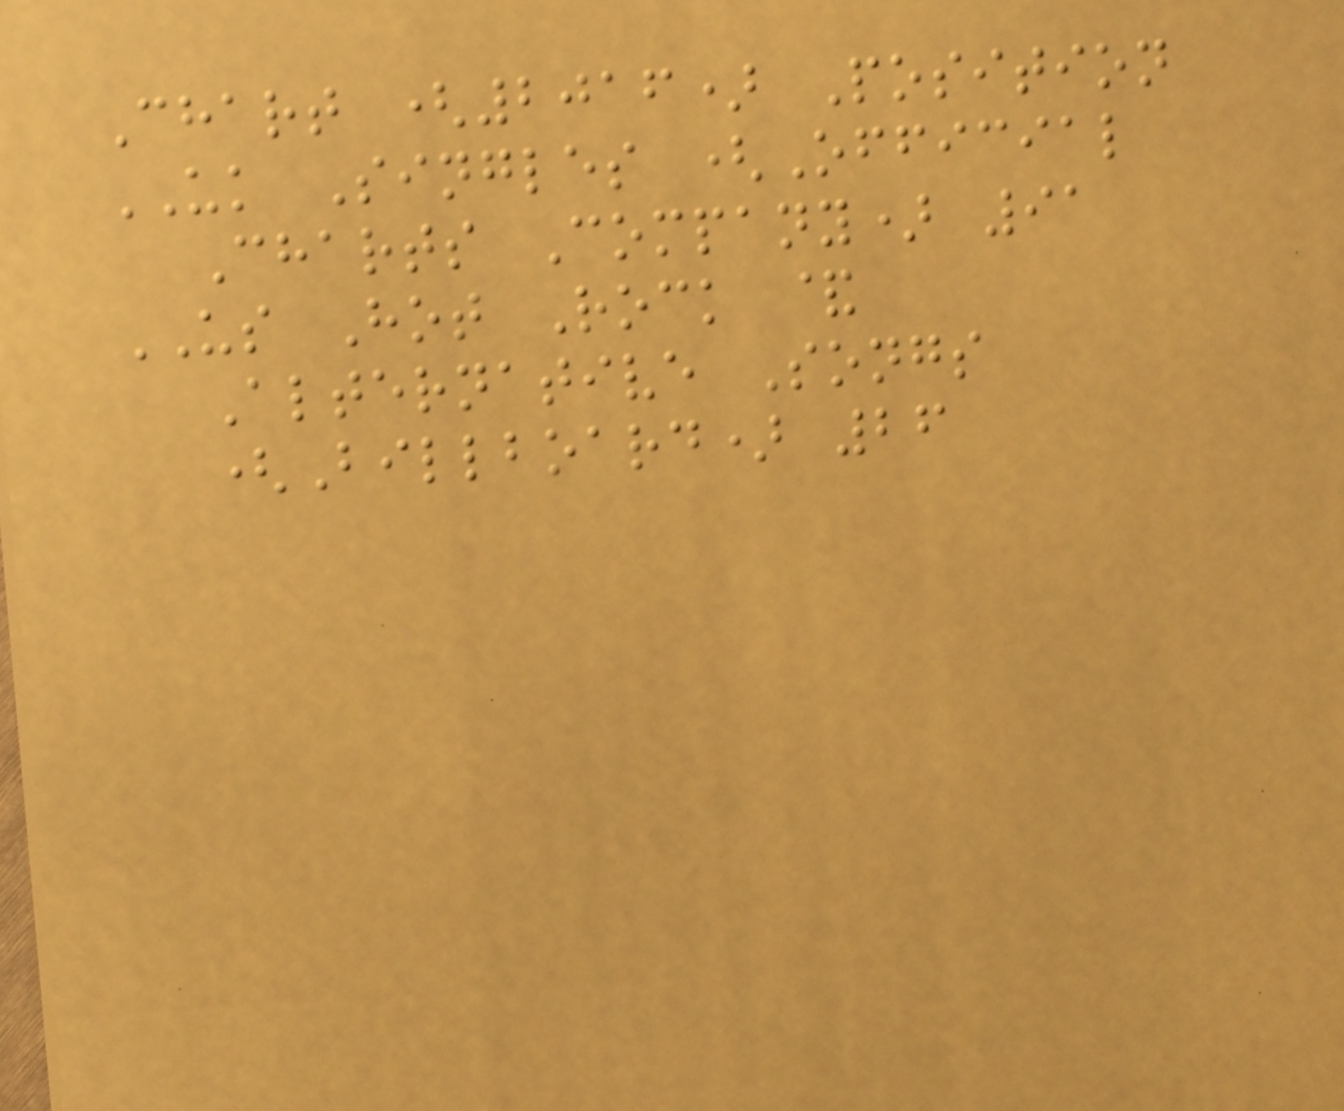Chart (2016) Position
UK Singles (Official
Charts Company) 91
US Hot Rock &
Alternative Songs
(Billboard) 26
